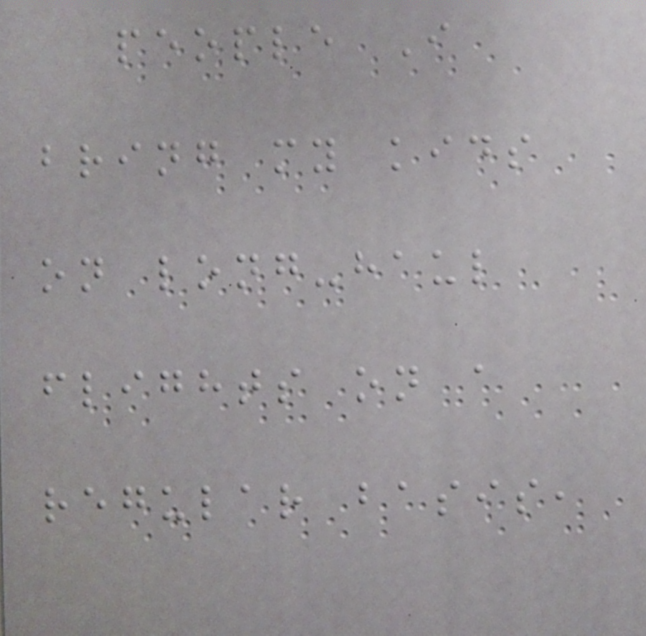people I
bring my kids
on long-haul
flights on a
regular basis,
